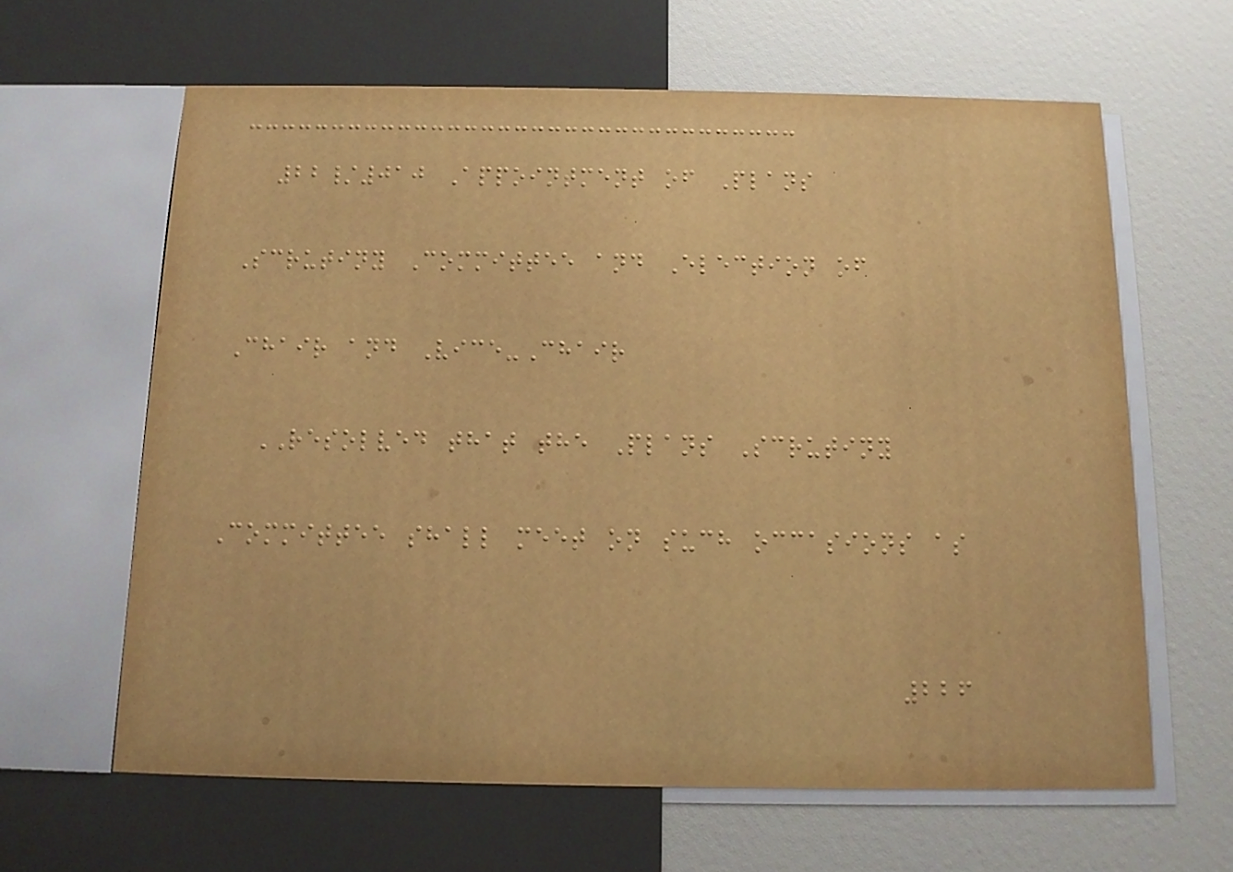22/010 Appointment of Plans
Scrutiny Committee and Election of
Chair and Vice-Chair
RESOLVED that the Plans Scrutiny
Committee shall meet on such occasions as
226
